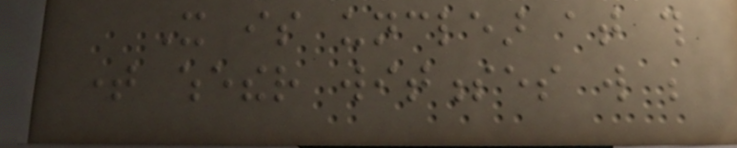It is unclear at this
time whether witnesses will be
